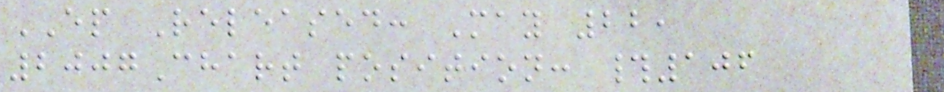EP Released: May 22,
2007Chart position: #106
